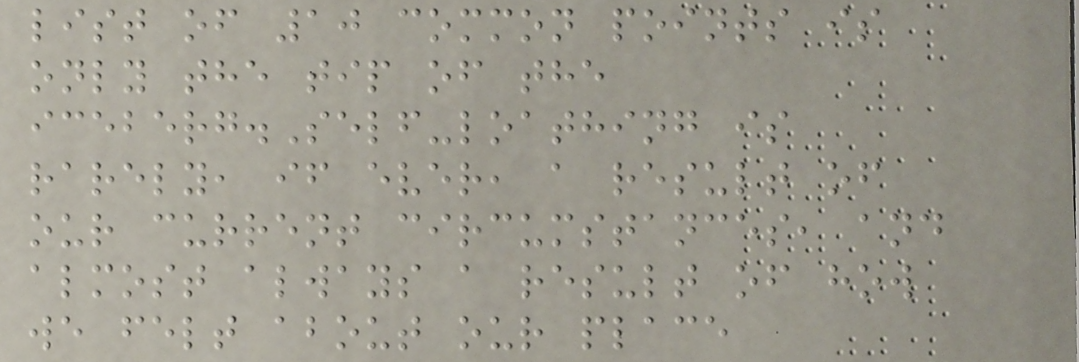list of 10 common points is
only the tip of the
iceberg.Self-loathing is
rarely, if ever, a result of
our current circumstances, and
almost always a result of how
we felt about our place
